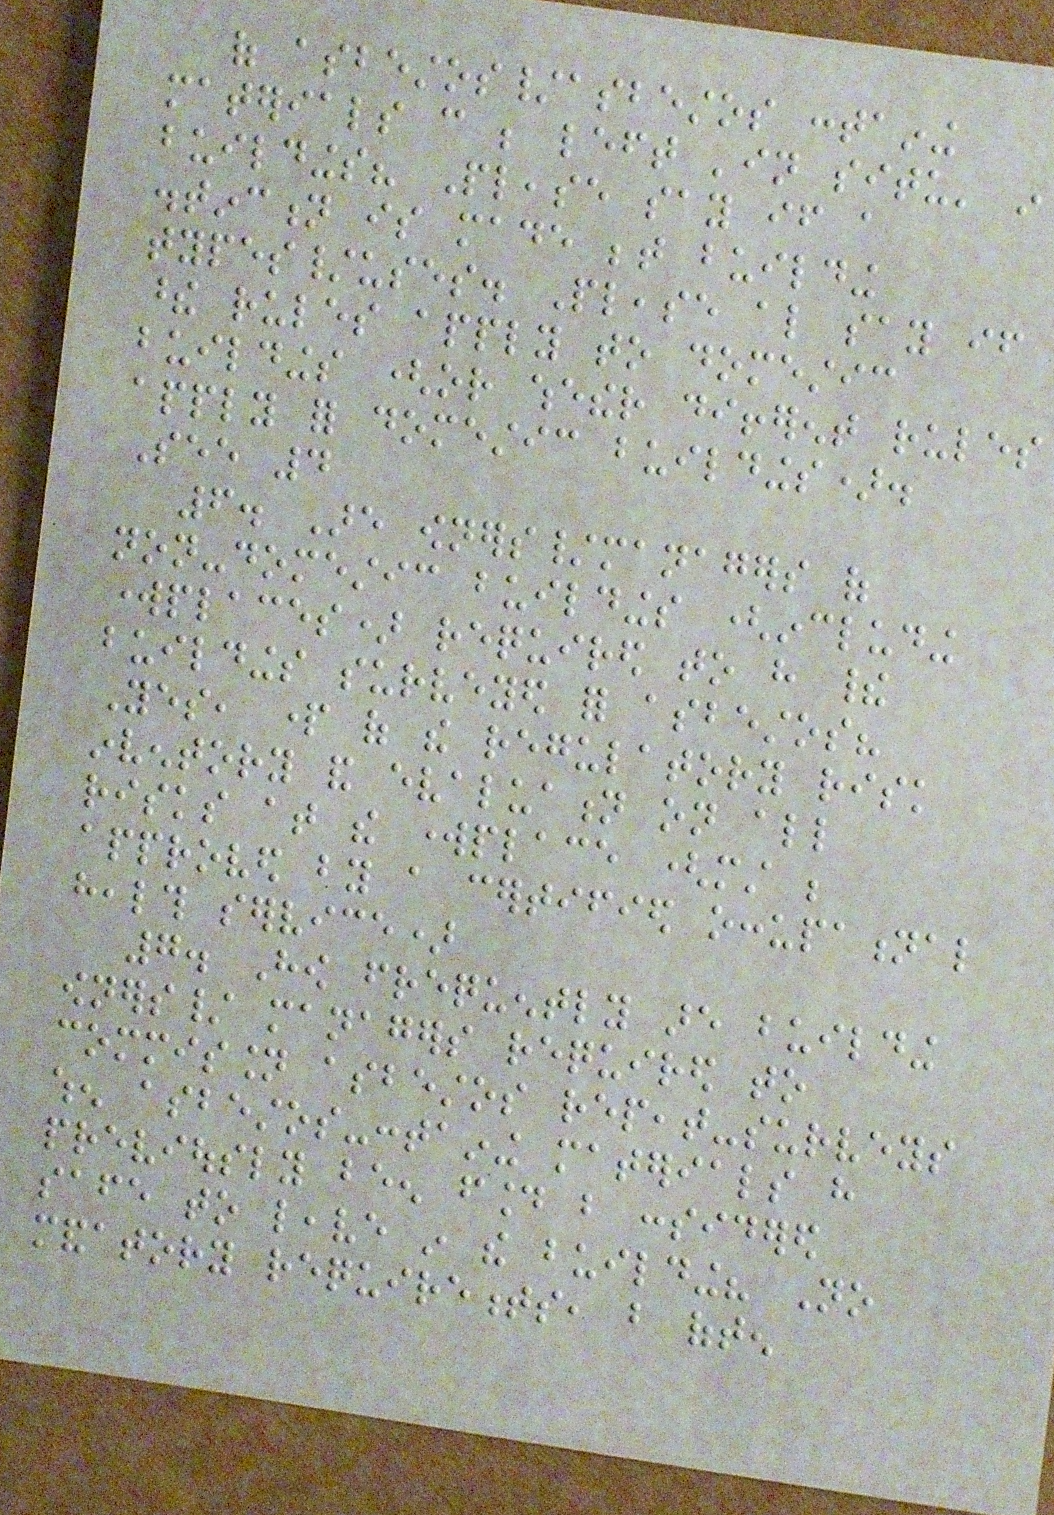of asbestos/asbestos containing
materials can be left 'in situ' in
buildings? Please say if a
distinction is made between building
types/uses. Please also say if
these rules apply to domestic
buildings (or whether different rules
apply for domestic buildings).
See 4
6. Are owners/managers of
non-domestic buildings (including
workplaces) required to have their
buildings surveyed for asbestos?
Yes, part of the regulatory risk
inventory and evaluation on all
risks at the workplace (must be
approved by a certified occupational
health service)
7. How frequently are building
owners/ managers required to
commission asbestos repeat-surveys
when asbestos-containing materials have
previously been found but considered
safe to leave in the building? No
mandatory requirements, but often
